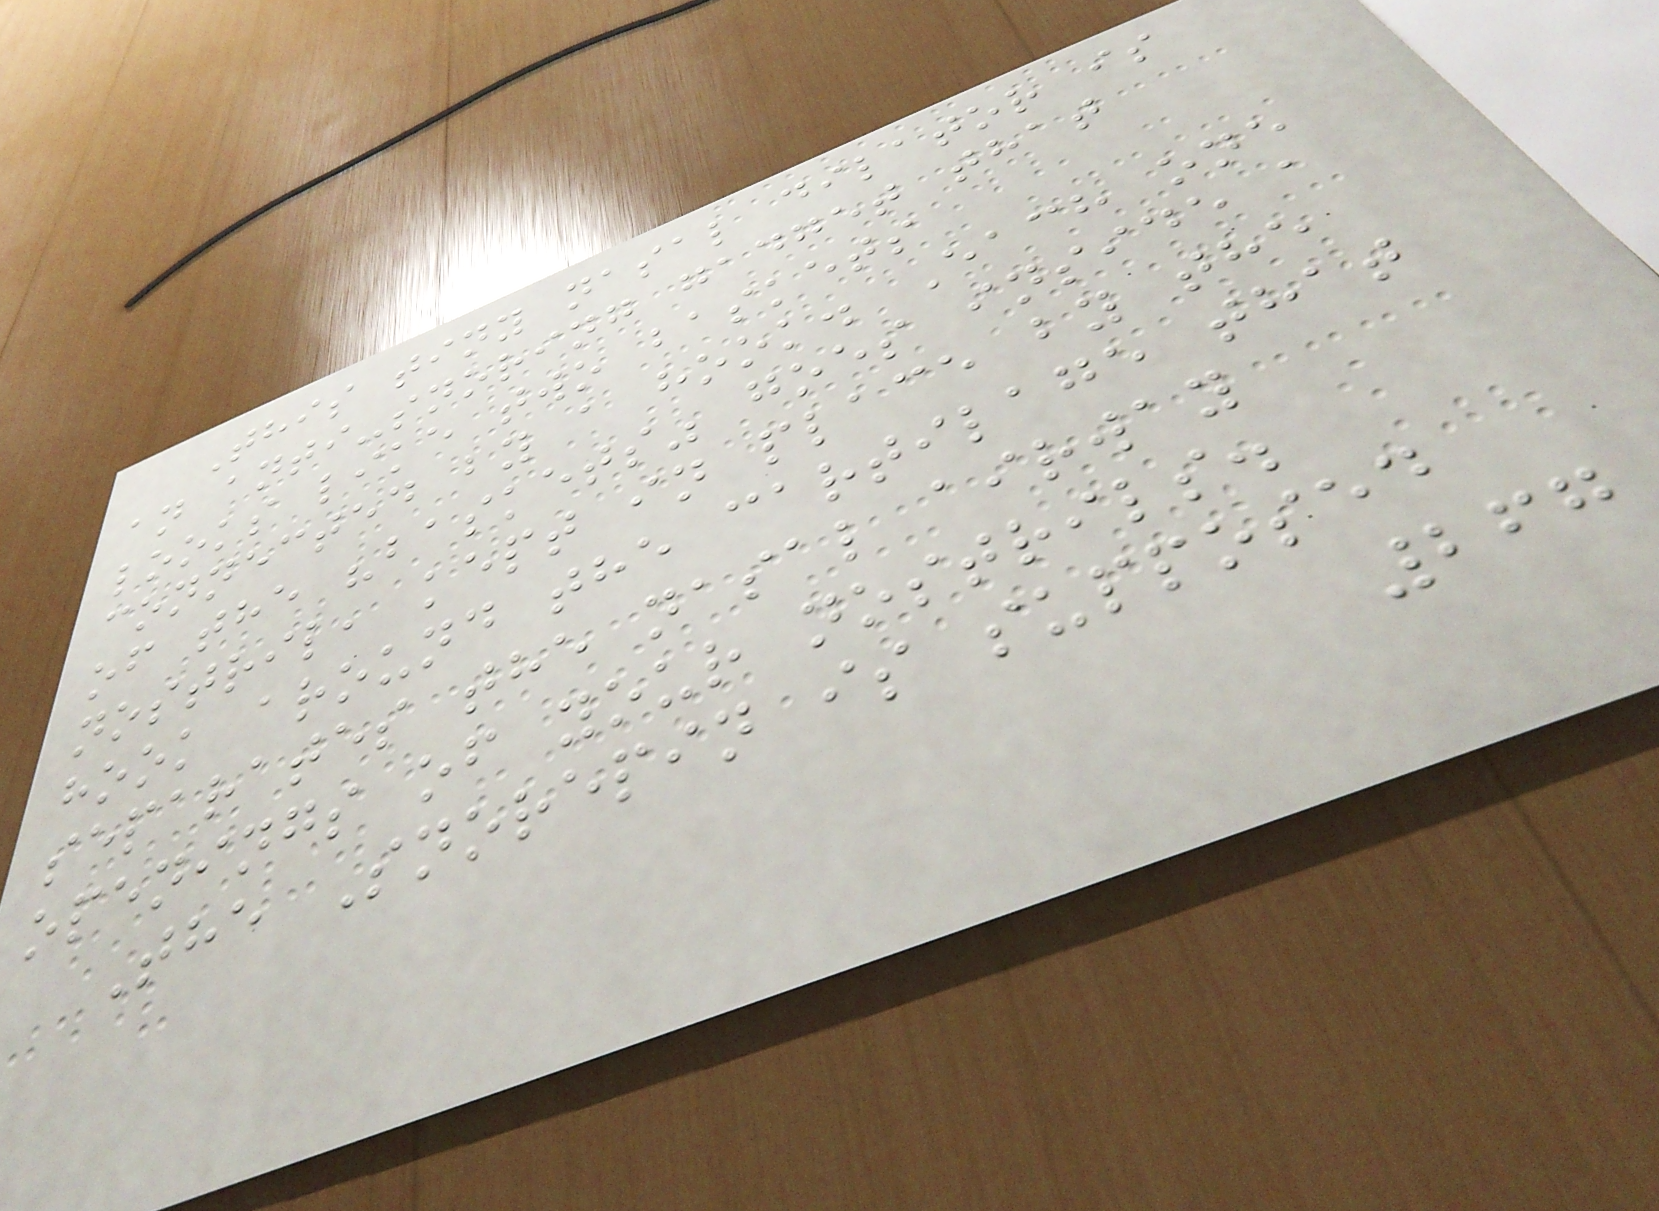This tiny nasal dilator is
an anti-snoring gadget that
looks like two baskets
connected by a hook. Each one
of the "baskets" goes inside a
nostril, kept in place by the
hook around the cartilage that
separates the nasal airway
openings of your nostrils.
The Snorepin is supposed
267
